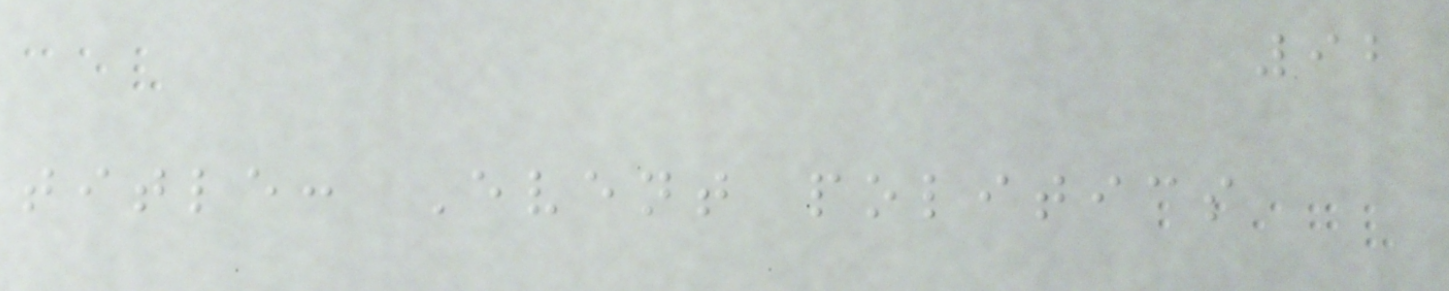92
title: Event politics
